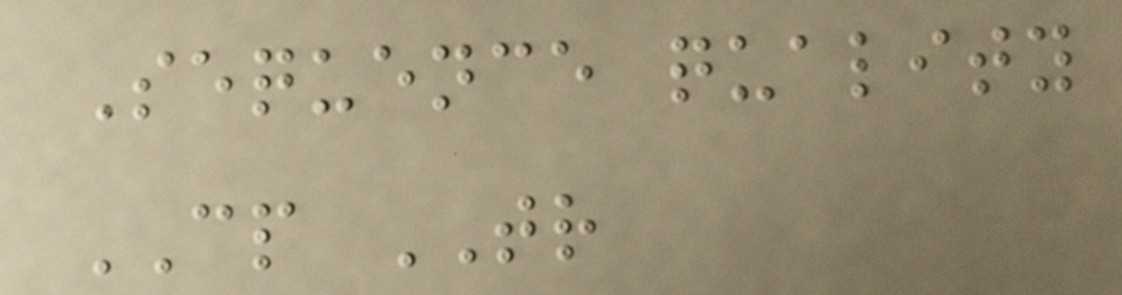Sequence quality
CP TR
